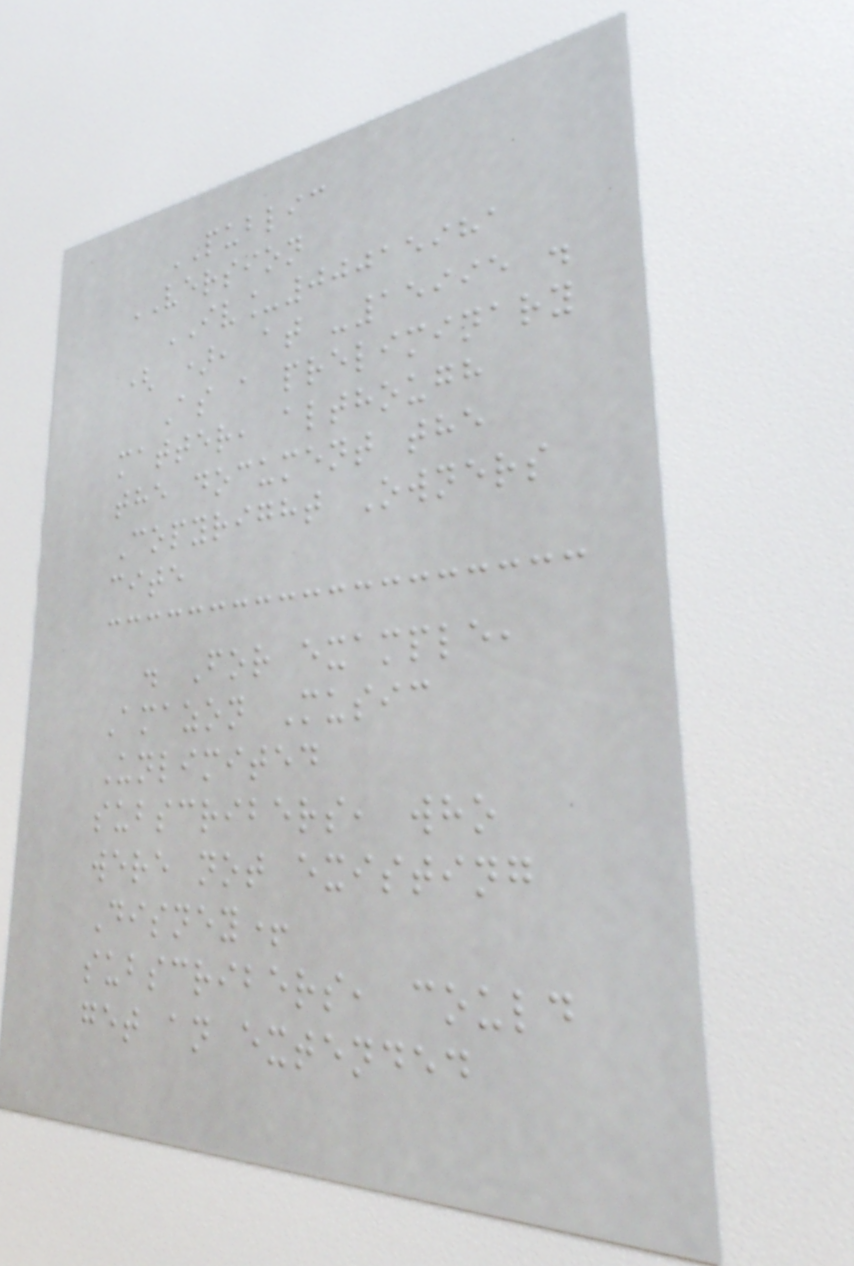PUBLIC
VERSION
IV_00015981
( ), at -15995 .
As a preliminary
matter, although
the document the
Copyright Owners
cite
. For example,
Amazon Music
Unlimited
subscribers, who
were not existing
Disney+
subscribers, could
get an extended
